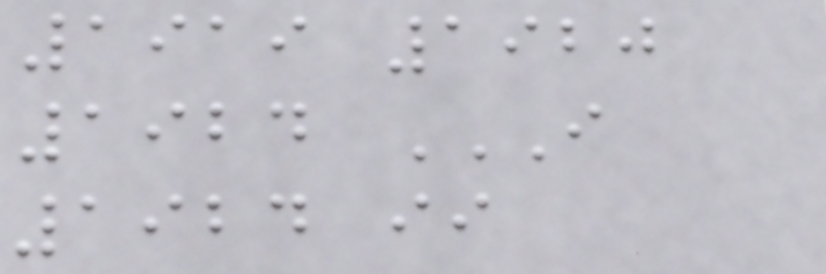1919 1920
1924 I
1924 II
